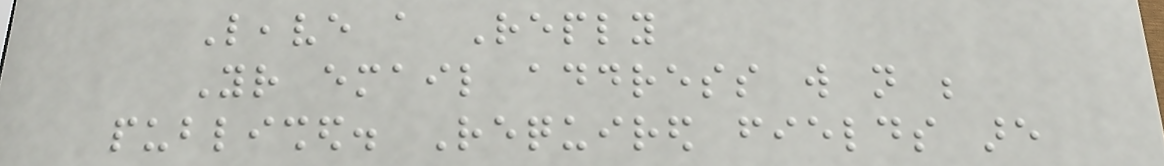Leave a Reply
Your email address will not be
published. Required fields are
